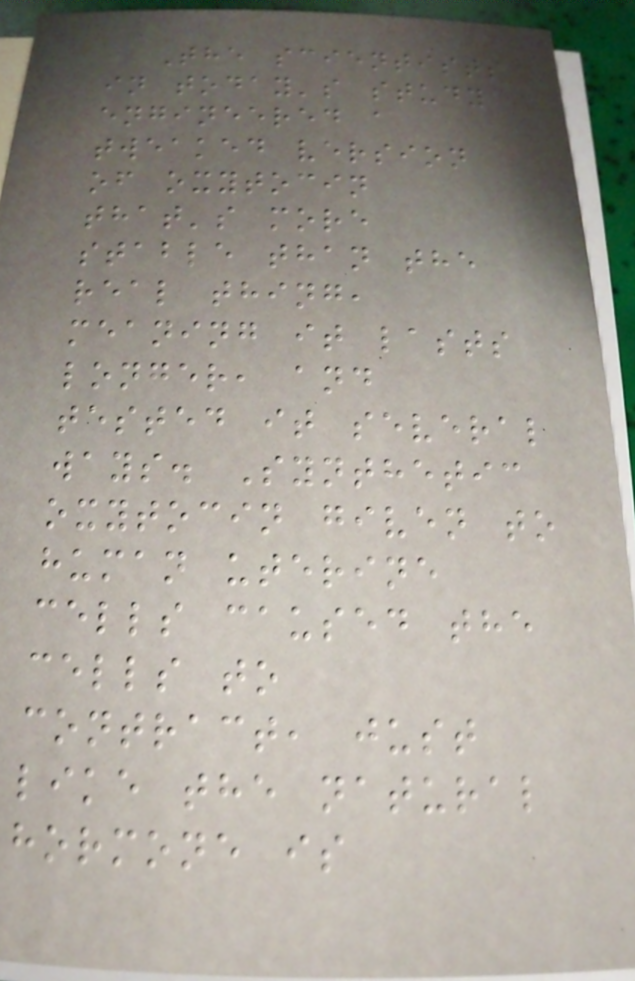The scientists
in today's study
engineered a
tweaked version
of oxytocin
that's more
stable than the
real thing,
meaning it lasts
longer, and
tested it several
ways. Synthetic
oxytocin given to
human uterine
cells caused the
cells to
contract, just
like the natural
hormone is
